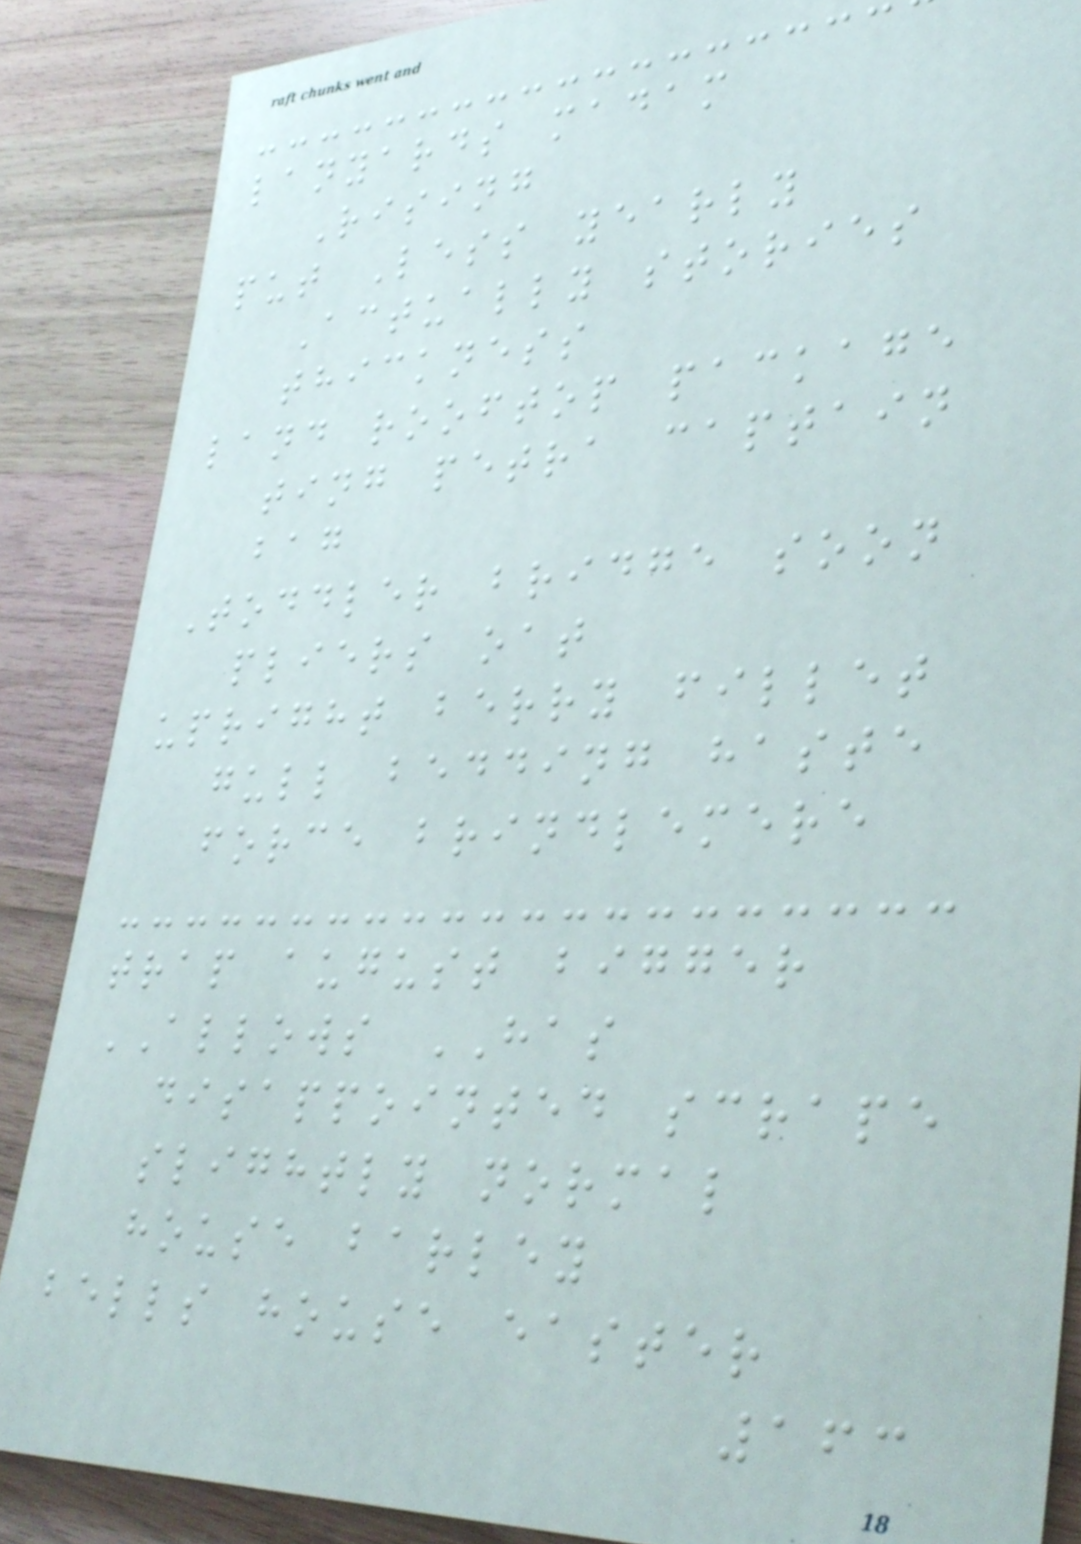lanyards madam
Rising
put Less yearly
Actually stories
thickness
land rooftop package
ting petra captain
bag
Toddler bridge soon
pliers oat
upright berry fillet
gull bedding haste
force brindlemere
trap august bigger
ALLOWS HAS
disappointed scrape
slightly normal
house barley
bells house easter
163
